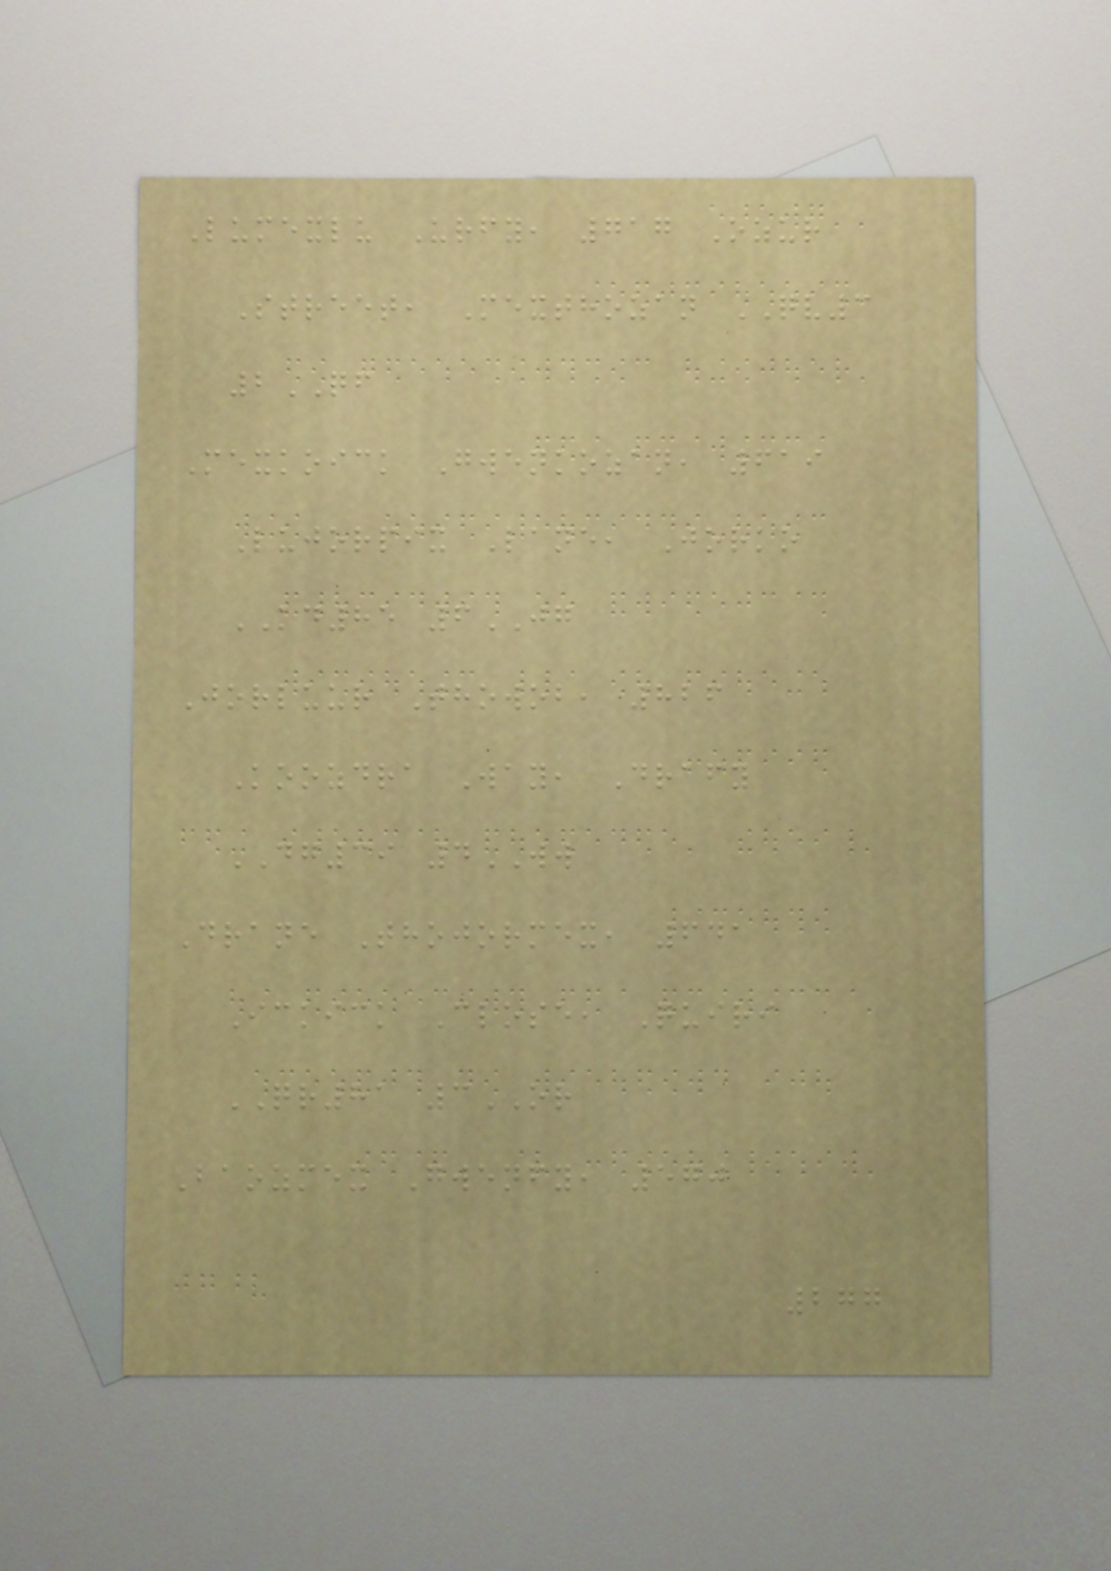Lumexlu Urfy, 717 Ozur
Street, Mexthozan QV3
2QF
Mexkoick Gwenkozan, 619
Lujorpix Lane, Jorko
KD85 6JG
Jorluur Thowob, 826
Koozdra Way, Drafy
DG39 4WW
Drane Thojormex, 641
Ickick Close, Quiri
QR81 3OR
Baozmex Gwenfy, 570
277
